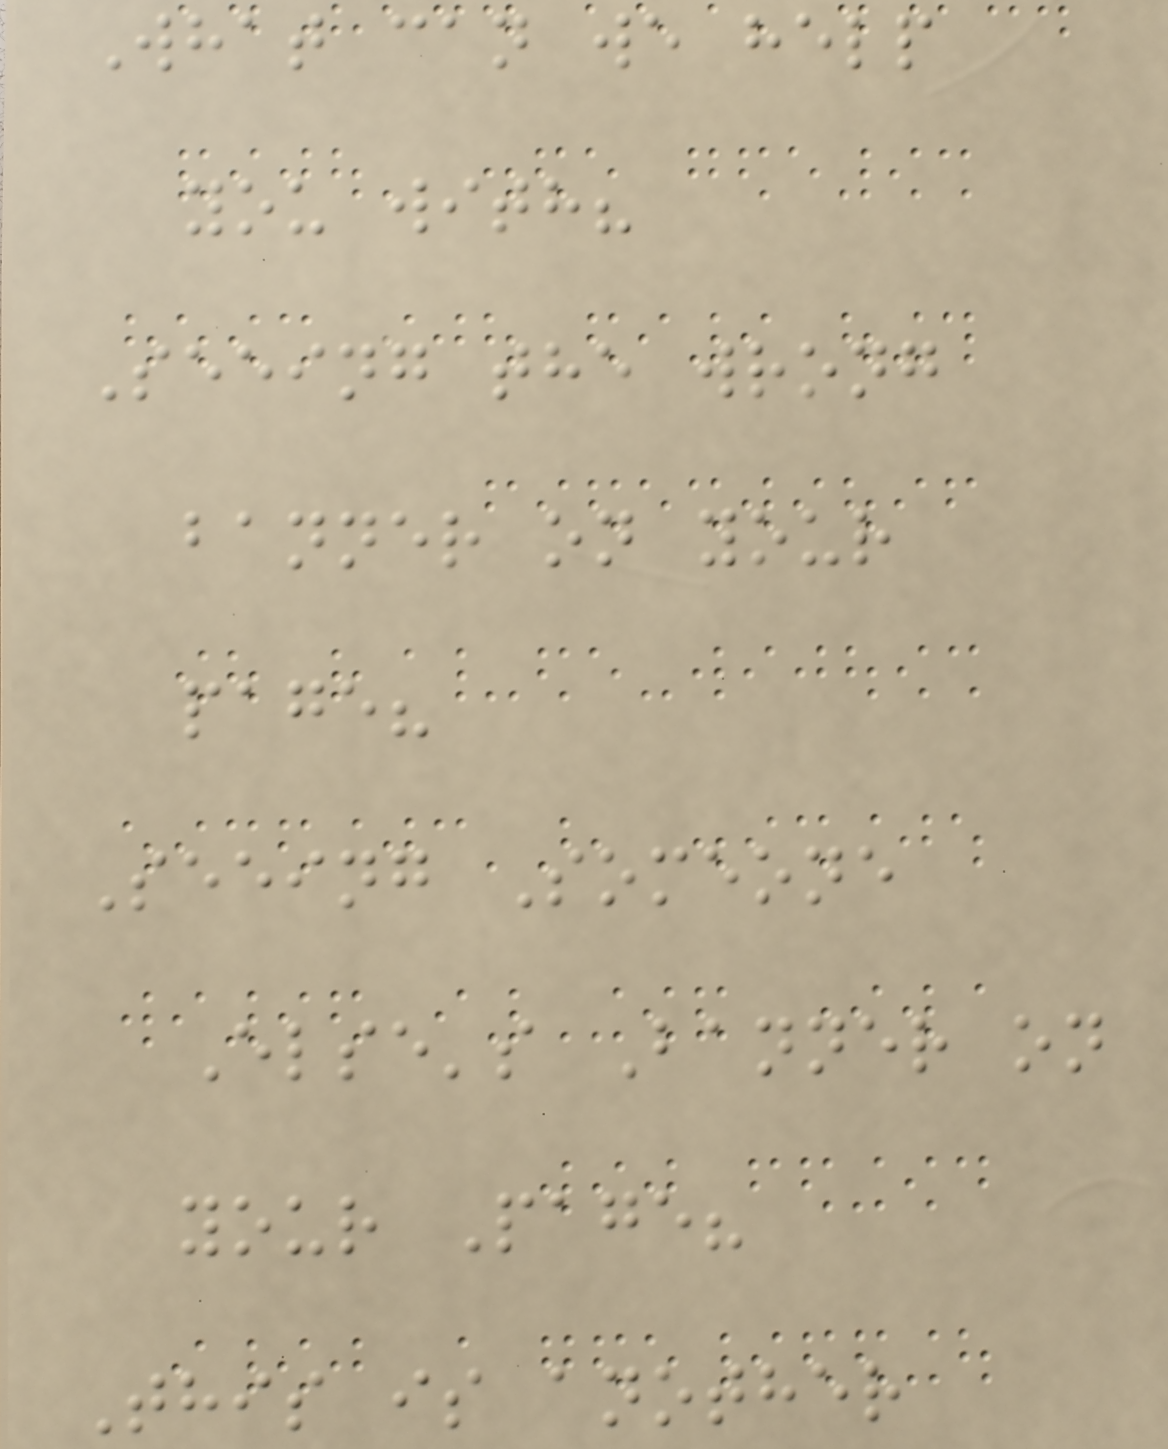What can we help
you with?
Seeing the wrong
banner on your
page?
Seeing Someone
Else's Banner on
your Page?
This is another
